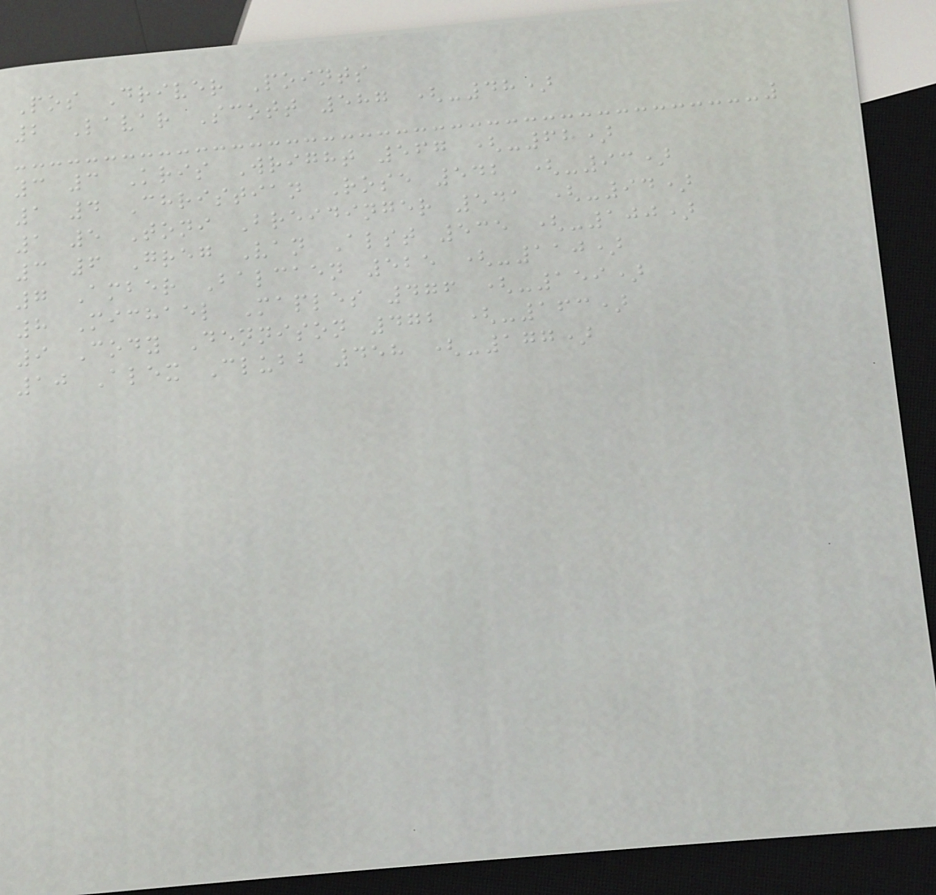Pos Driver Points
2 Lavar Scott 587 (-48)
3 3 Kris Wright 567 (-68)
1 4 Christian Rose 542 (-93)
1 5 Toni Breidinger 541 (-94)
3 6 Greg Van Alst 535 (-100)
7 Amber Balcaen 525 (-110)
8 Michael Maples 476 (-159)
9 Cody Dennison 472 (-163)
10 Alex Clubb 458 (-177)
